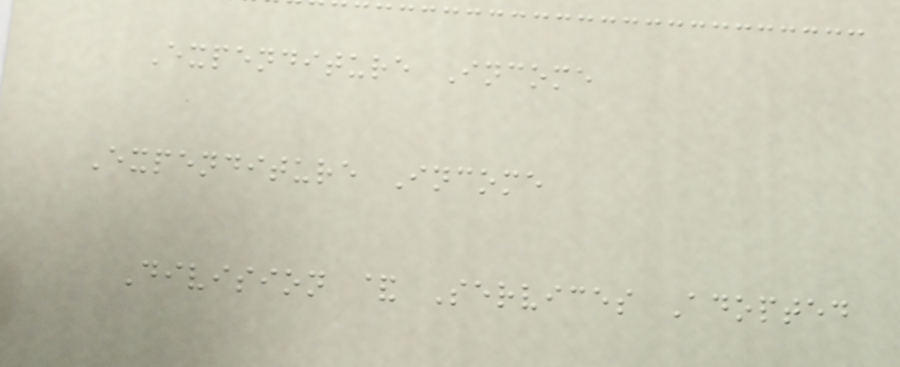Expenditure Income
Expenditure Income
Division & Services Adopted
